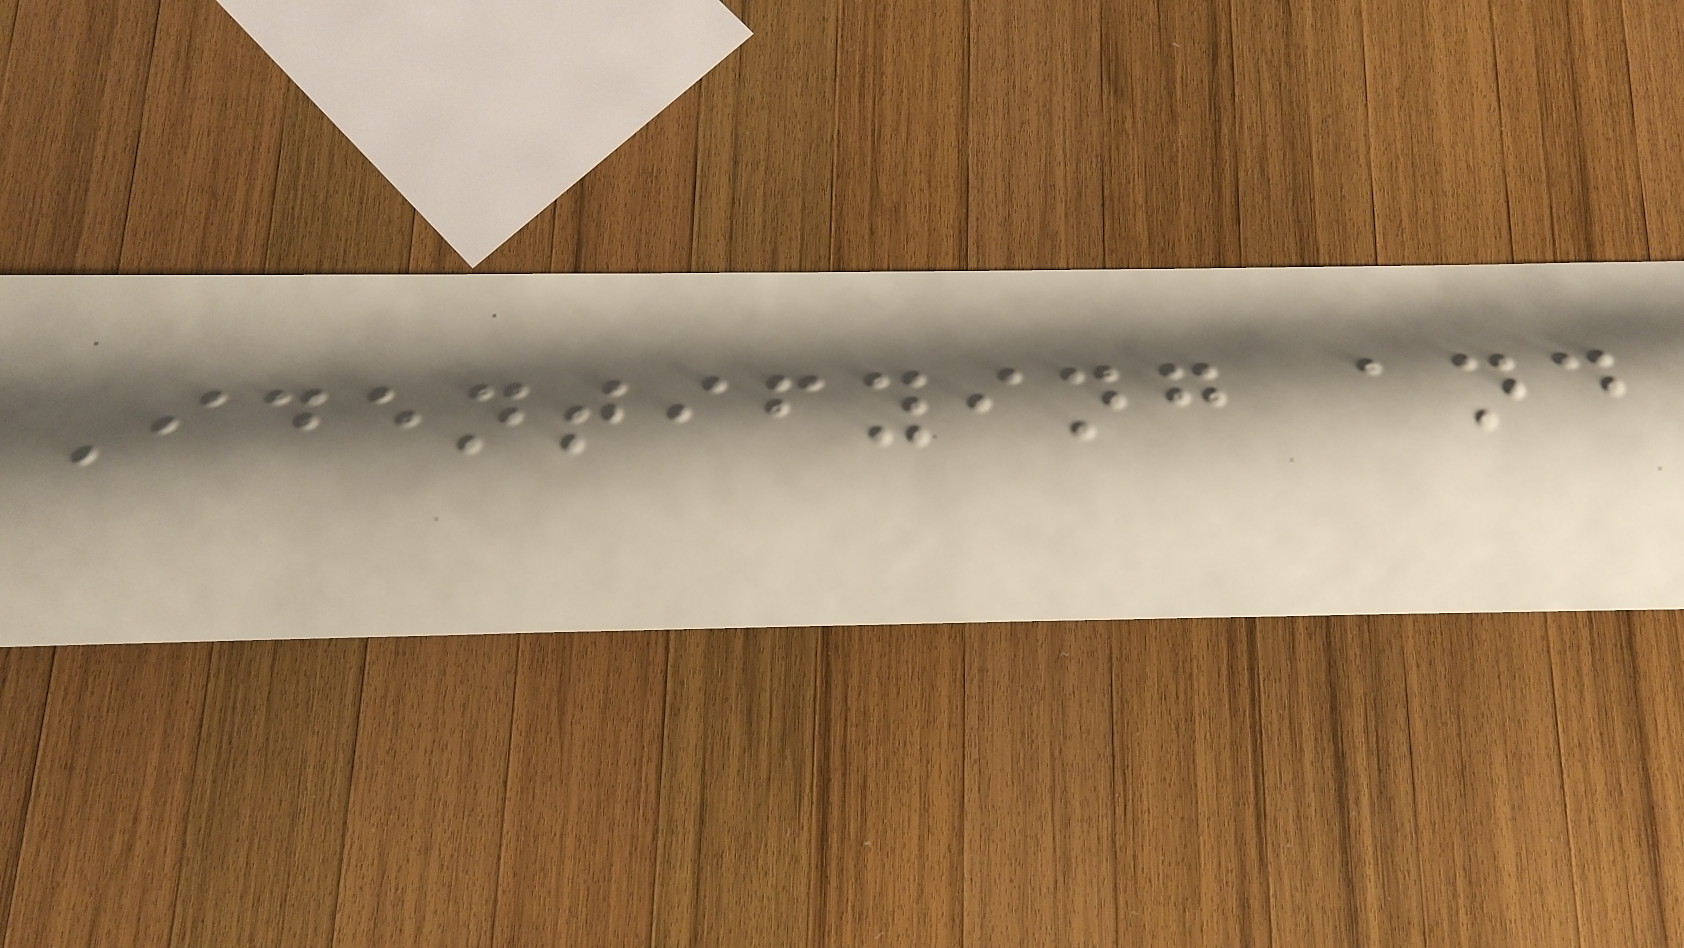Identifying and
